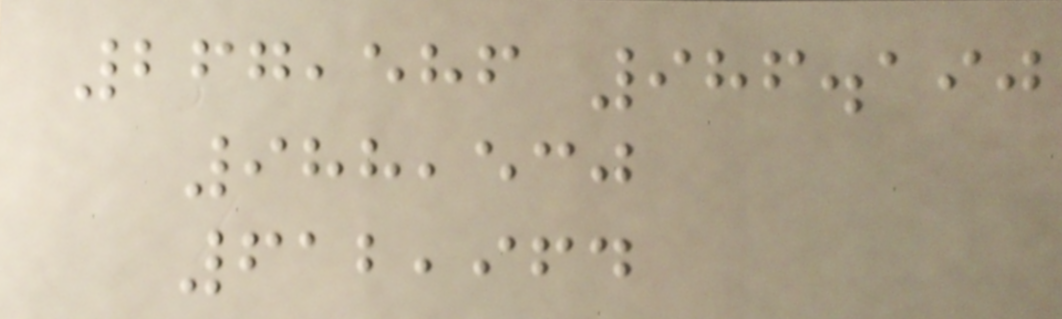267,586 986.190
988,530
612,964
